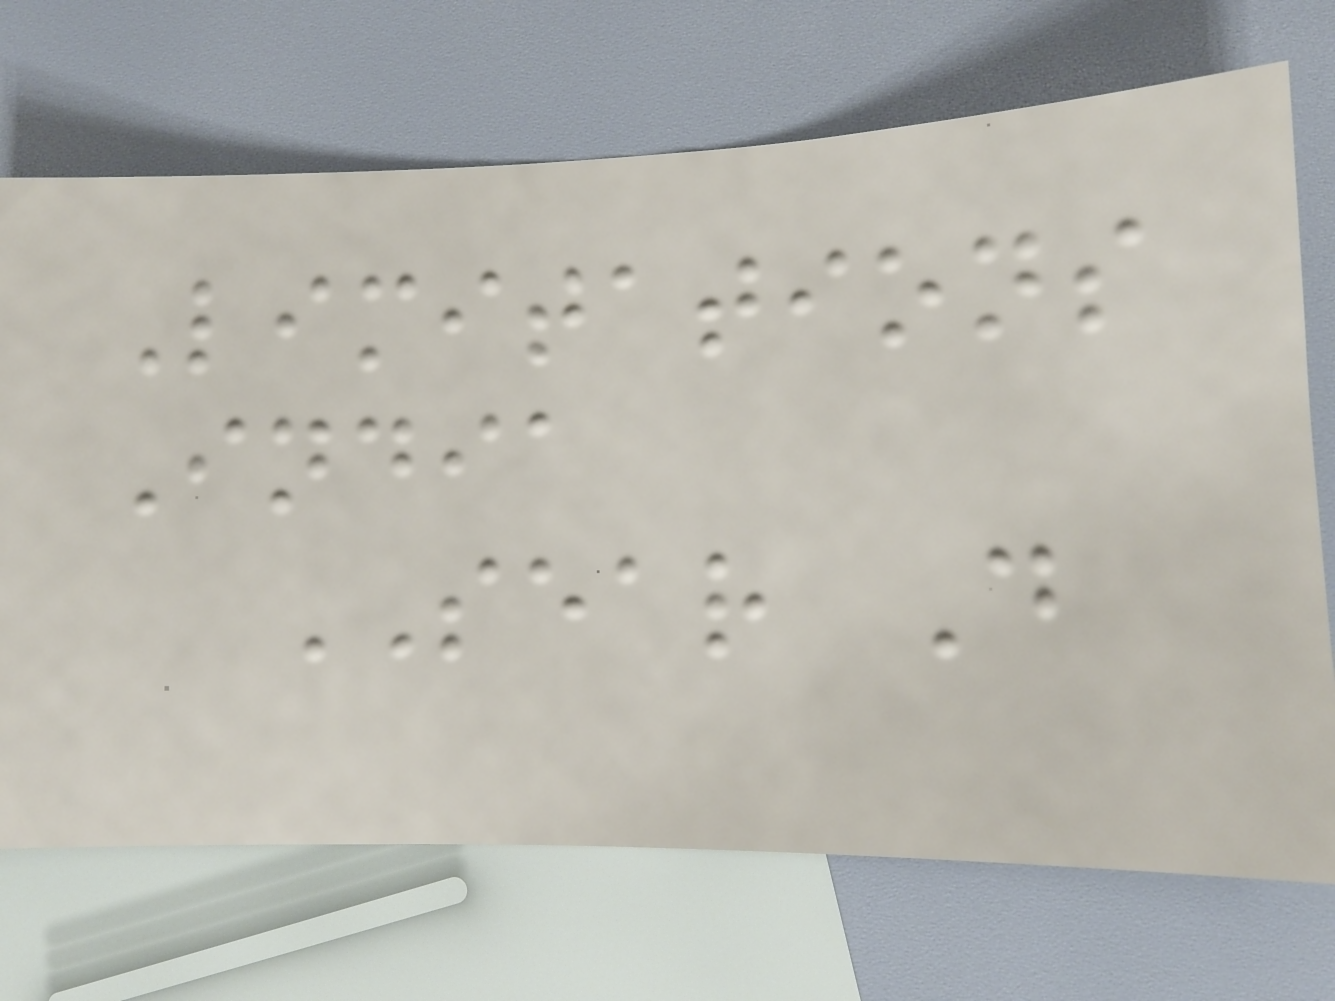Limitations
India
SEAR D
